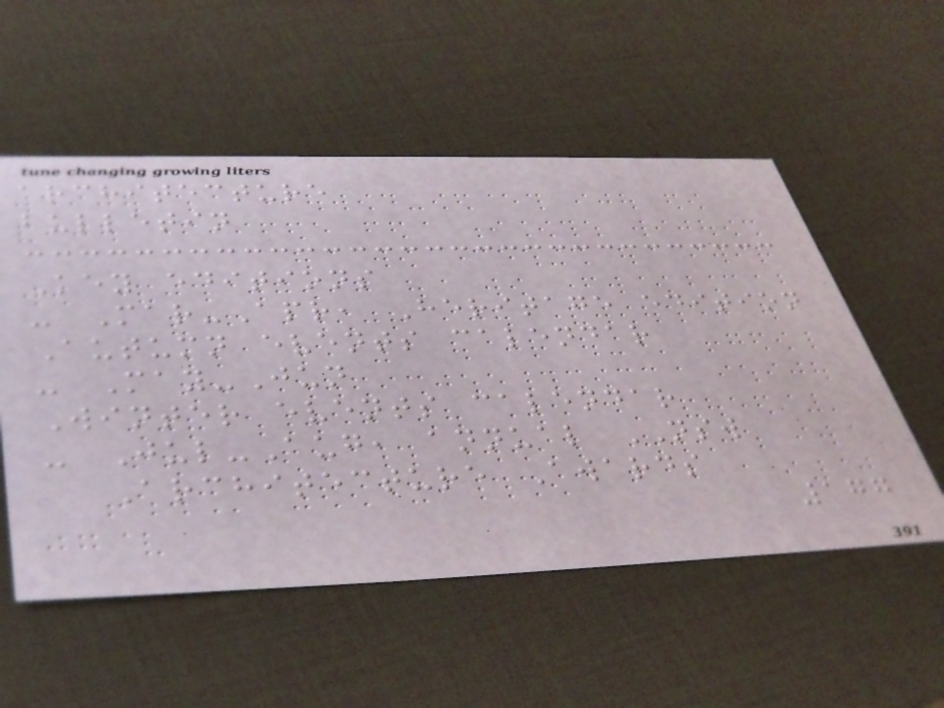architecture
bulletin
Key editions
- Mar-Apr, Heritage edition
Autumn events calendar
- May-Jun
Winter events calendar
- Jul-Aug, annual NSW
Architecture Awards
177
